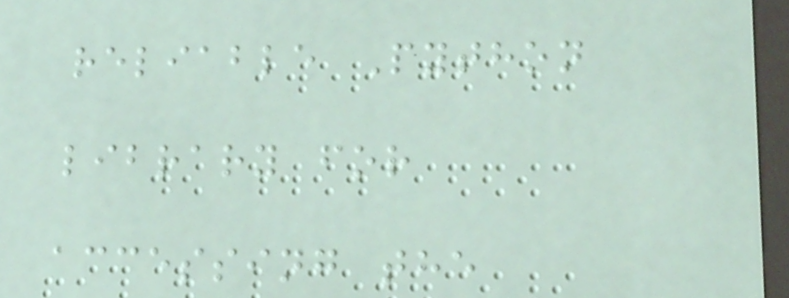reliable Python
library for
accessing the
